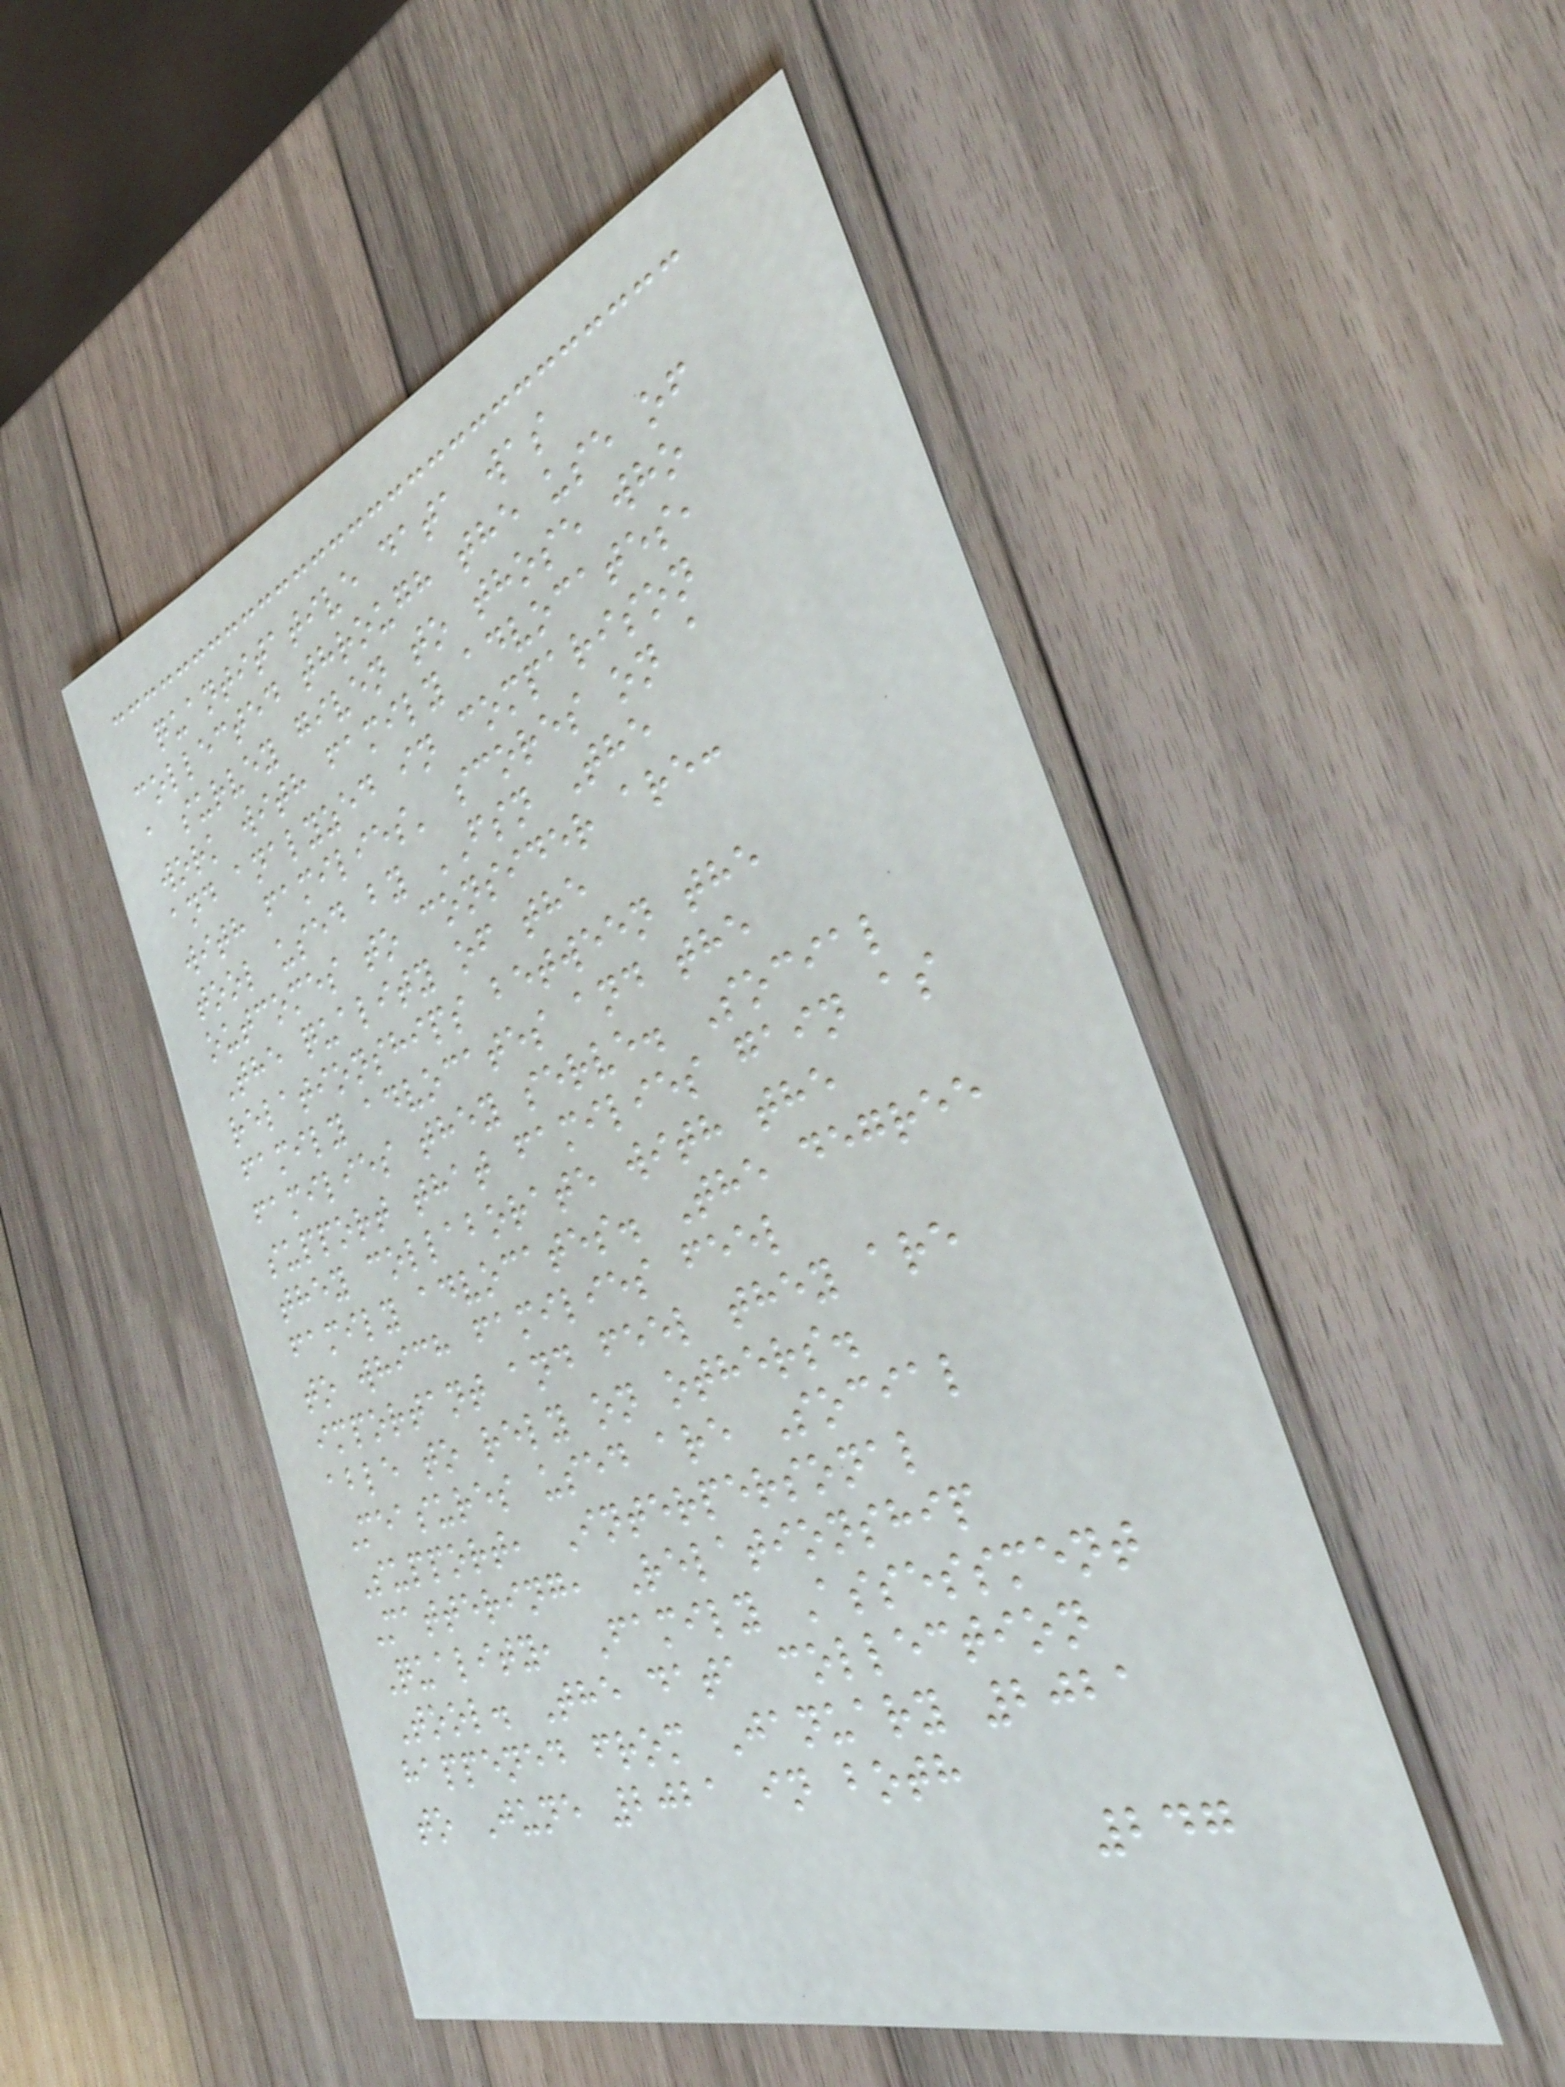quantitative data was
collected through the use of
a survey given to those who
work with family advocates,
and analyzed in comparison
with families' scores on a
tool used by FSN The
outcomes to consider are:
The quality of the
relationships between the
family advocates and the
families they serve. Social
support that families gain as
they collaborate with the
family advocates. The degree
to which families feel
important and feel they are
able to rely on others.
Measures used are Social
Support, Interpersonal
Mattering, Relationship
Quality, Family Assessment
Tool. The data collection
happened from January 2021
to June 2021 in both
247
